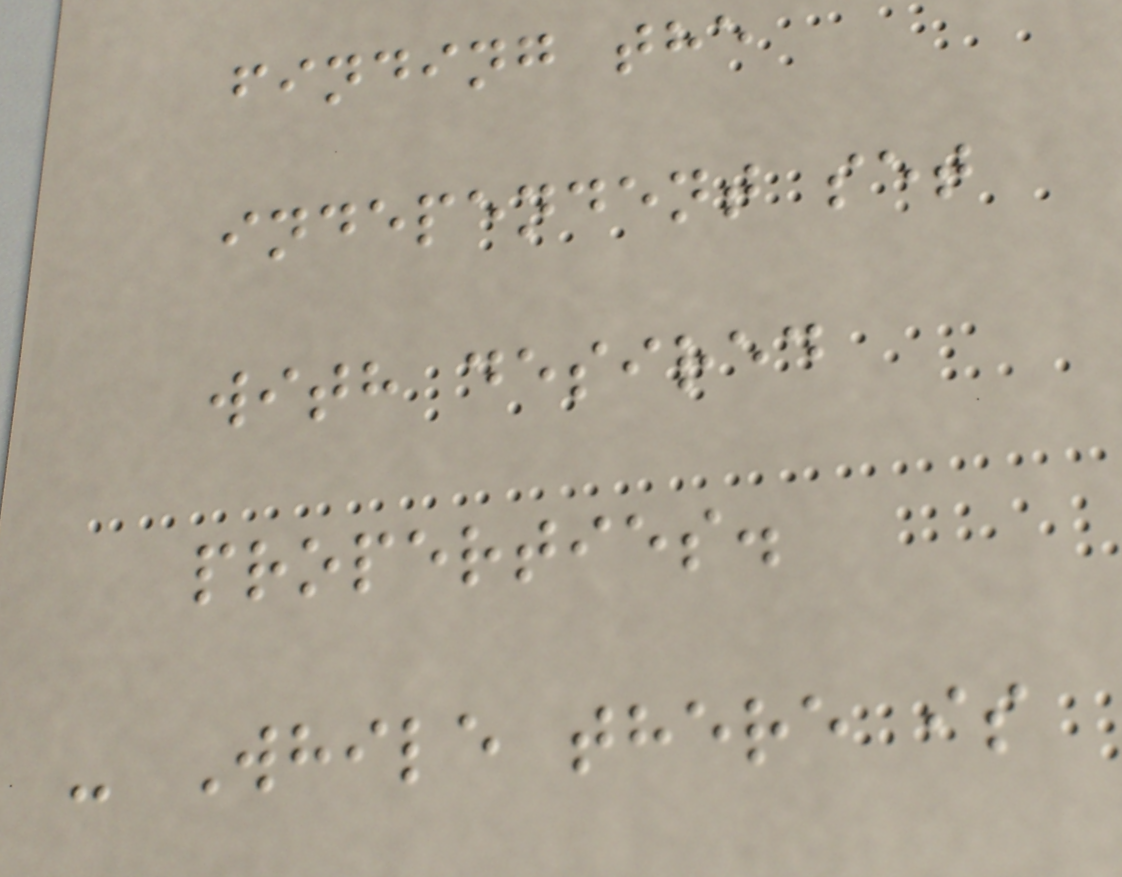finding the
independent set
with desired
properties.
- While there is
